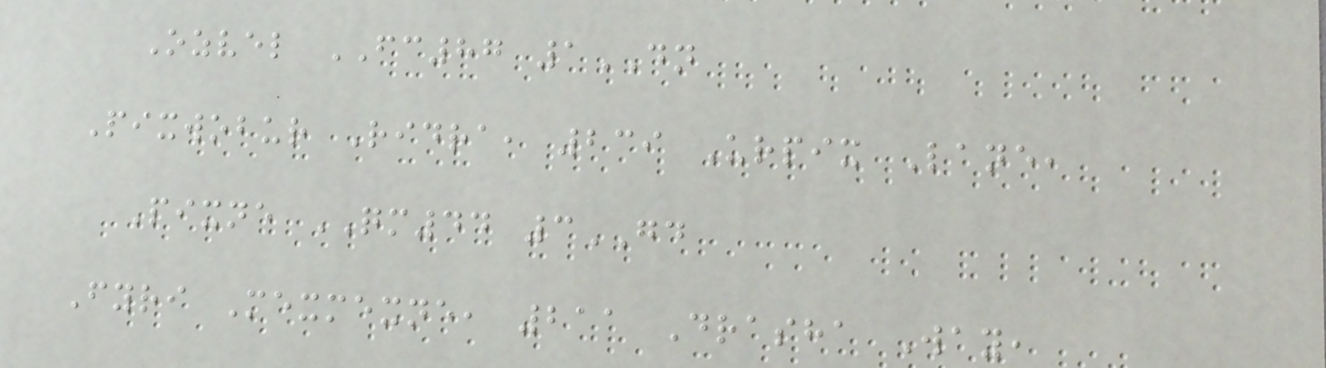Ozvel FC87 1DN
Pixwobur Ridra, 239 Urpix Lane,
Pixne QM44 3GD
Fyri Mexmexne, 211 Drasha Way,
